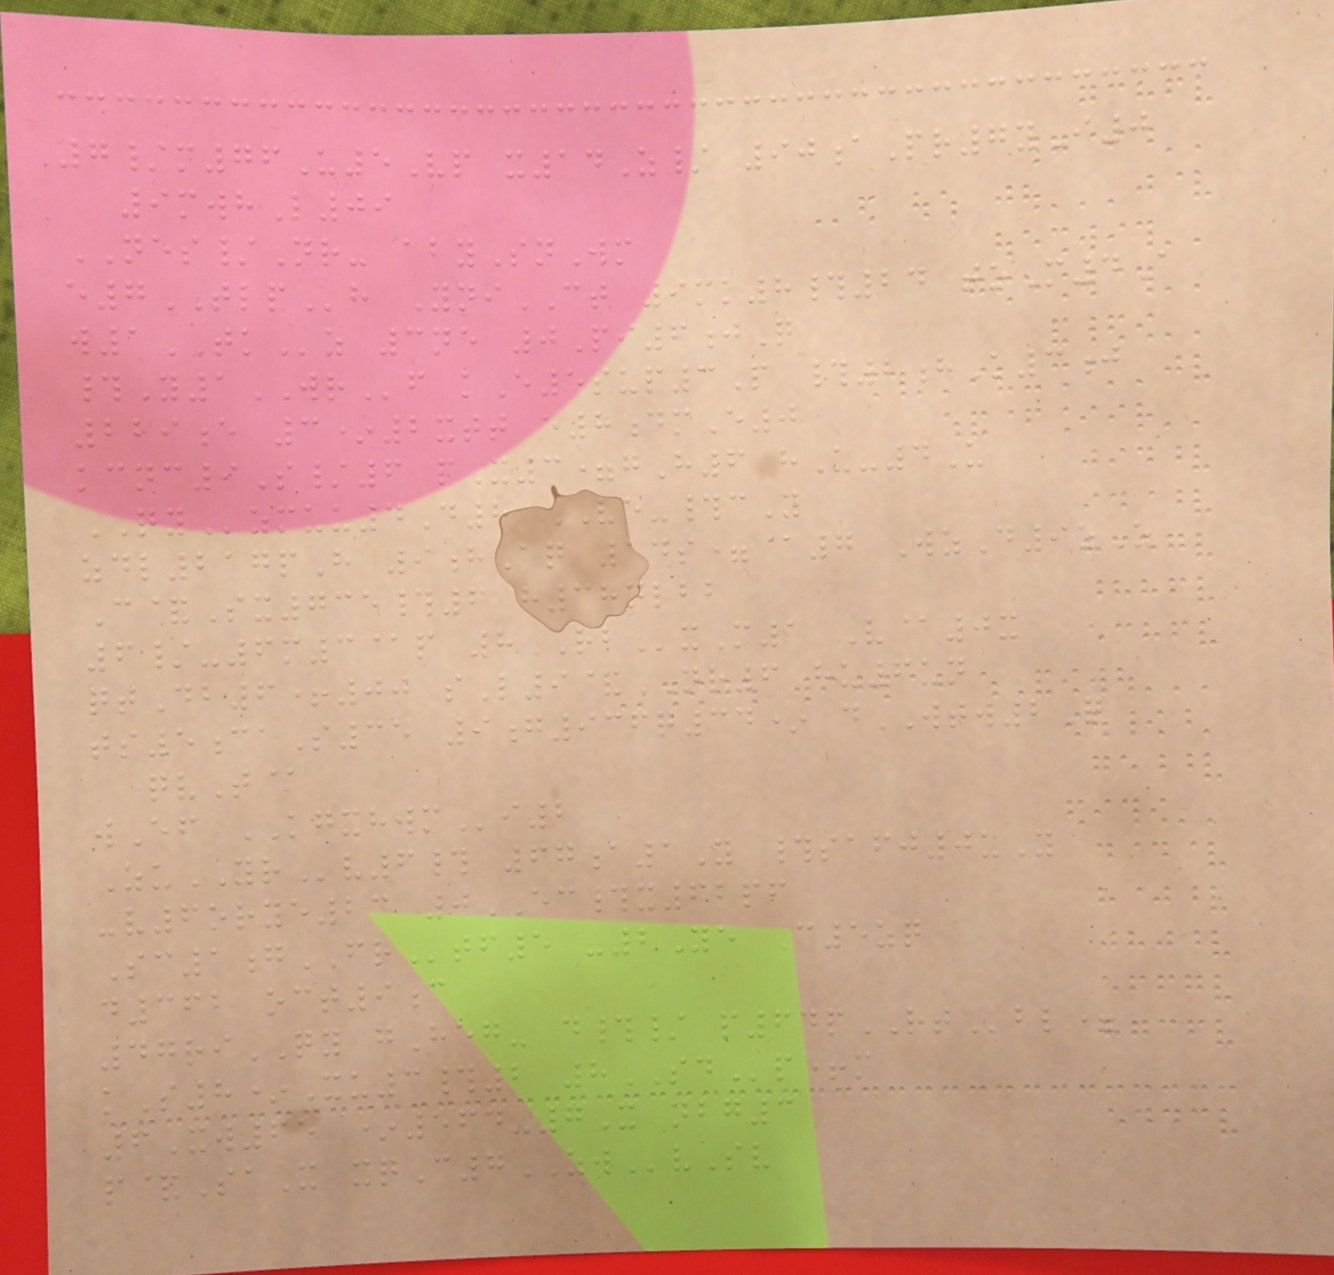7/m76U5Vp x14Z/ 90aPr7yI0
9mwhL09
NES/Nr- abySnWm
e7TLPh YniCT 9mk8#24 toM4A
w1TKz 3ne 0Pi6jQ
#Y1WRf kE5sup3P #2hK3j
229e 3*2xtt e8dmE0
kcnc9S/6 pX3=gH6 hU-4U
QYzmuu4D8 VE-#cY
zdl217pH 9hAq 14s=@7 WzD9zZ
C&Sx735#6 h38nlbb
6/-6m3@p 8RBxM1 V@0x
qtDb6+00 sL9&NR6 hu6un
ts5caS35 9g936q34* dWTW2Q
qvT@
wEf KGXHWMi2
ZuYRv6# 67a1Y #safj0uY
-v6orye23 0EC#x62pf
Sc1gFRtf5 -2Ye C5zq
d362 oct9c
47riQY gHeg- d#/ p64pRTbl=
kS8*Xu3#2 8SDp+m
6Xw65 *564-7X nbg3
p&SaX xqC7ZWvSv
